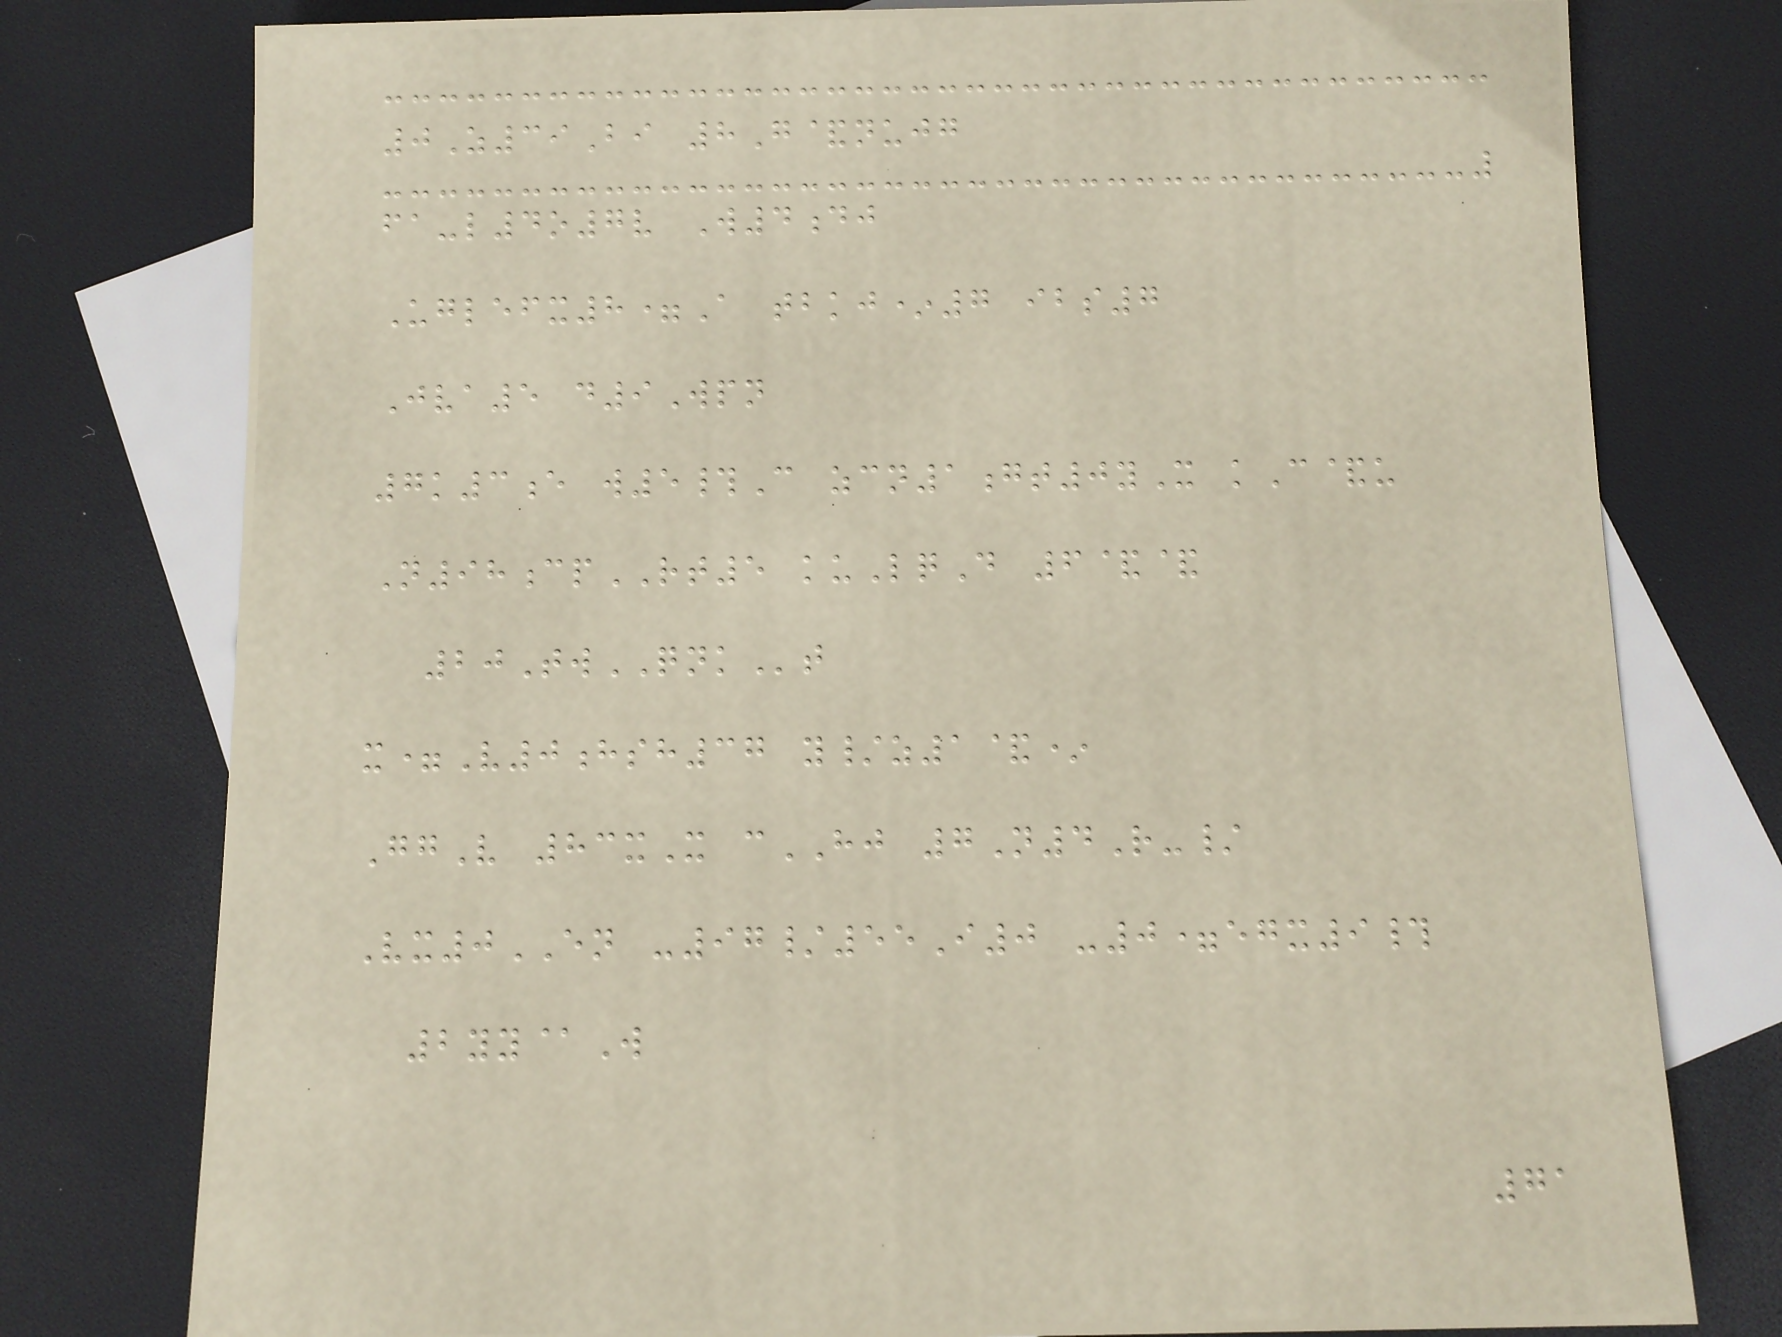0Z39Bi 8G&nujg
fa-l4o7v W4dj
Uglefx8=A tbkj*7 ibs7
Jva5 d9Wpn
7k3e w5#C zcn1gt0yX kC&u
N98cpRT5 kuLqD 6&&
20TwQNKt
x=V0hsh37 y/z1&*
GgV 83xX cHJ 7N4R-/
Vx0EN -97/55I0 -0=egx9#
2yy@W
71
